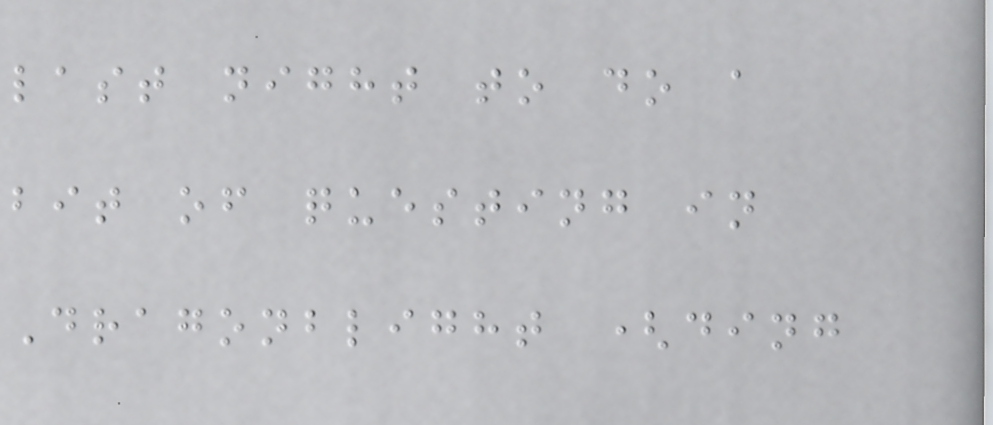last night to do a
bit of questing in
Dragonblight (ding
